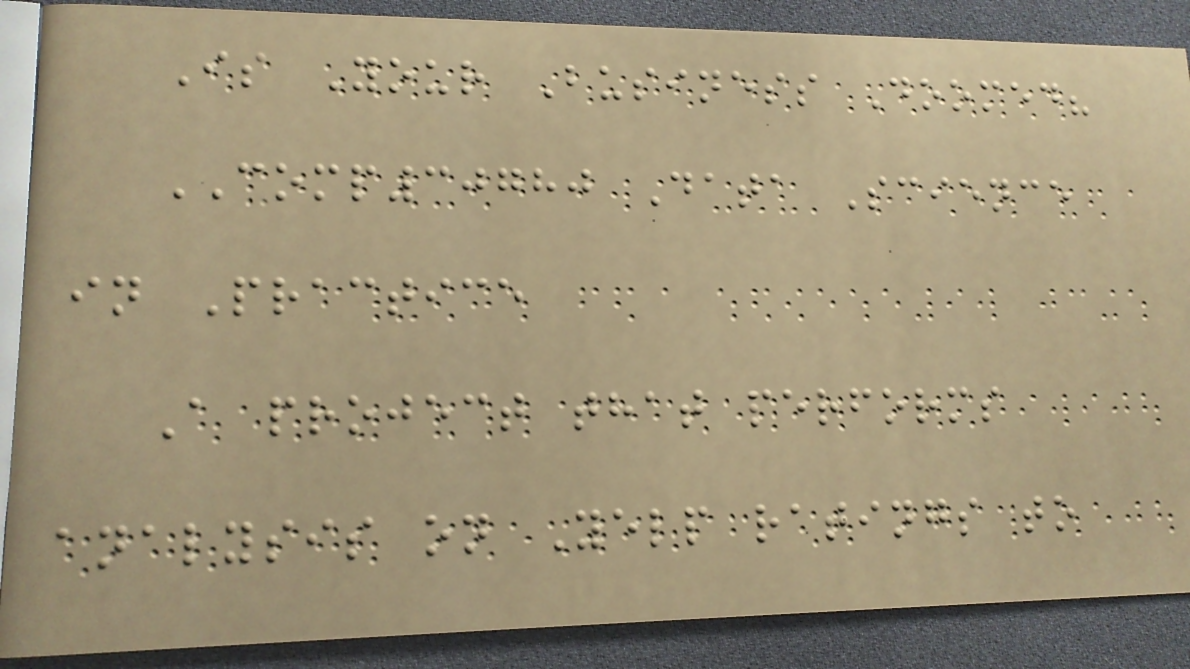Is Your Business Doomed?
COMP30780 Data Science
in Practice
A project that performs
analysis on Yelp ratings to
